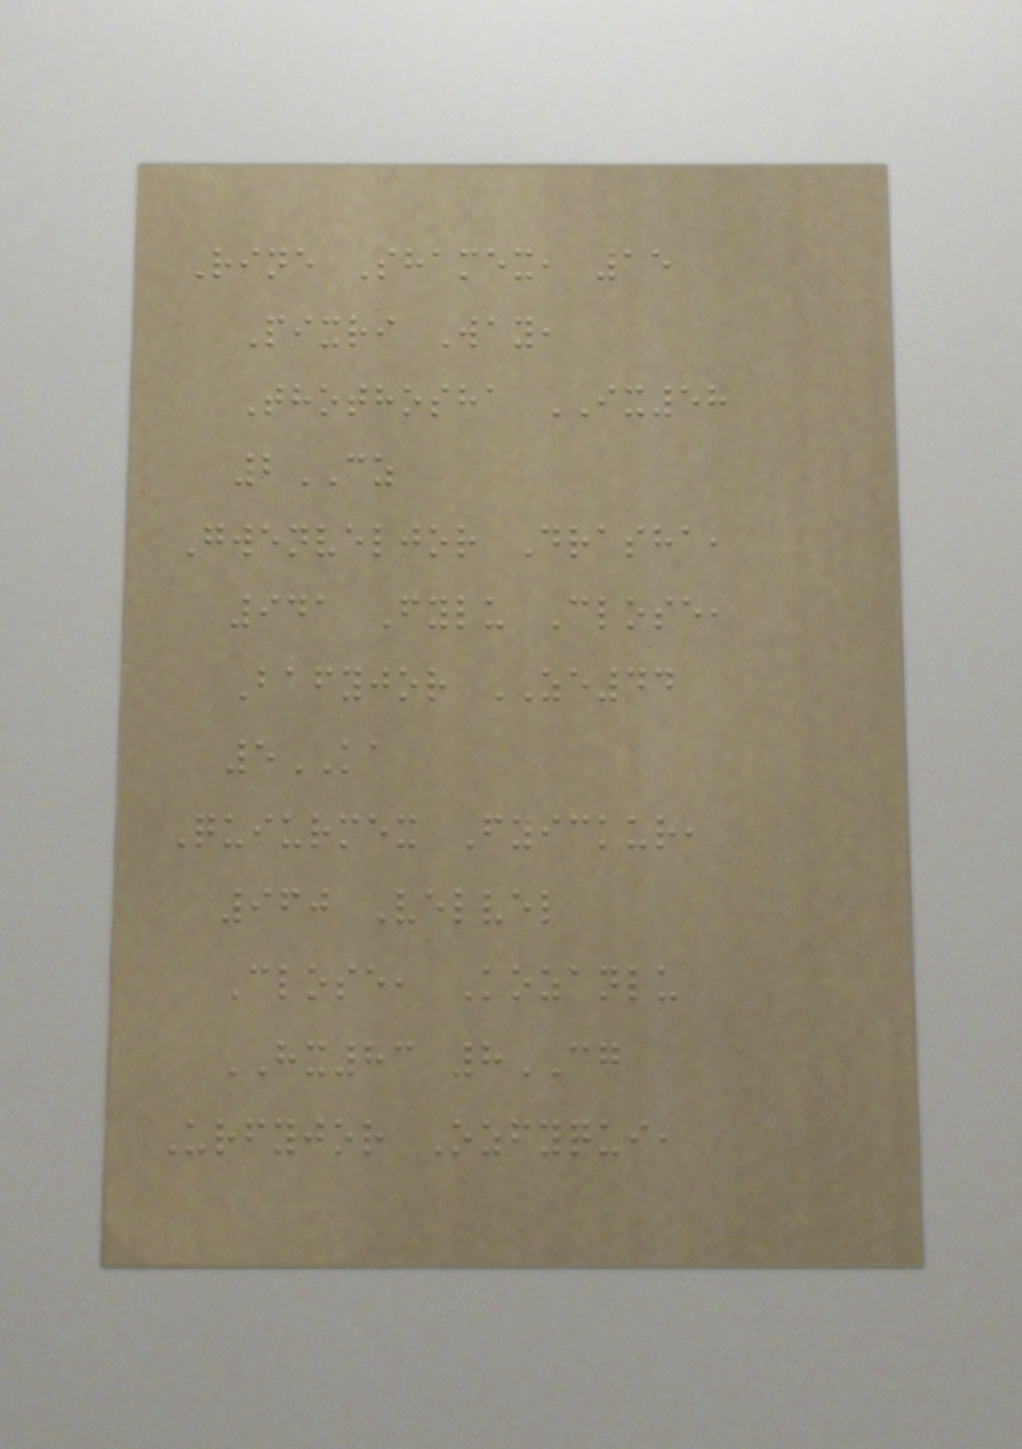Rine Shamex, 15
Pixri Way,
Thothosha IX58
2CZ
Gwenveljor Drasha,
941 Fylu Close,
Bafyjor ZE44
5KA
Quiurmex Fyickur,
960 Velvel
Close, Kozanlu
HX83 8CG
Urfyjor Ozfyqui,
